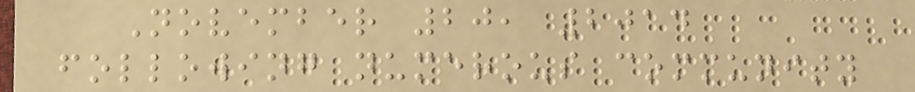November 20, 2014
following numerous community
